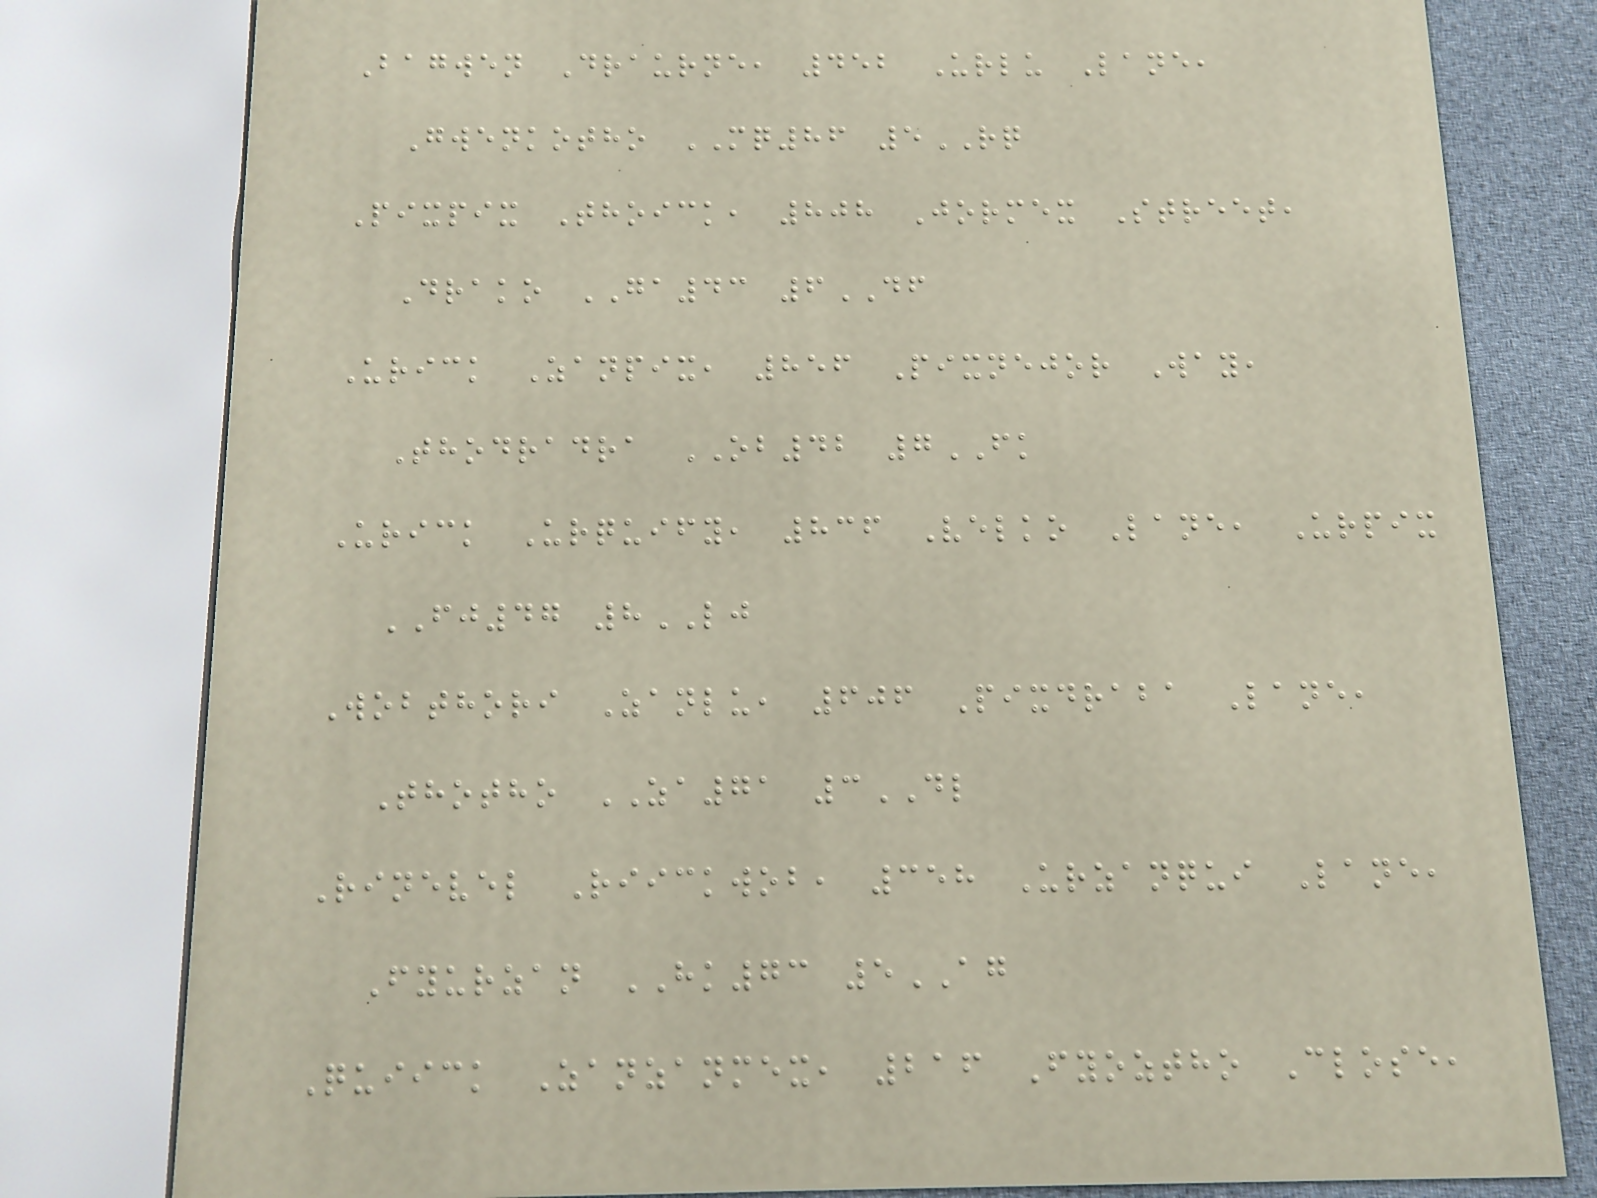Bagwen Draurne, 452 Urlu Lane,
Gwenkotho MQ86 5RQ
Pixpix Thoick, 808 Jormex Street,
Drako GA43 6DF
Urick Zanpix, 856 Pixnejor Way,
Thodradra OB42 7FK
Urick Urquify, 836 Velko Lane, Urpix
FJ47 8LJ
Wobthori Zanlu, 606 Pixdraba Lane,
Thotho ZA71 3DL
Rinevel Riickwob, 358 Urzanqui Lane,
Fyurzan HK73 5AG
Quiick Zanzanmex, 216 Fyoztho Close,
